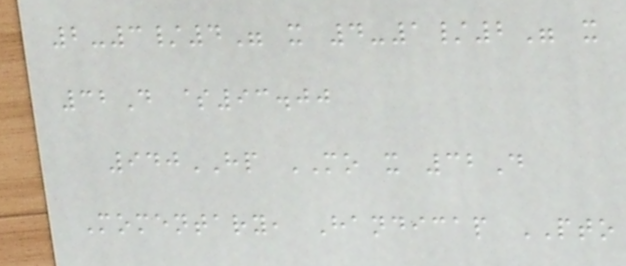2-3/4" x 4-1/2" x
32D $93.00
940HP MO x 32D
Momentary, Handicap PTO
